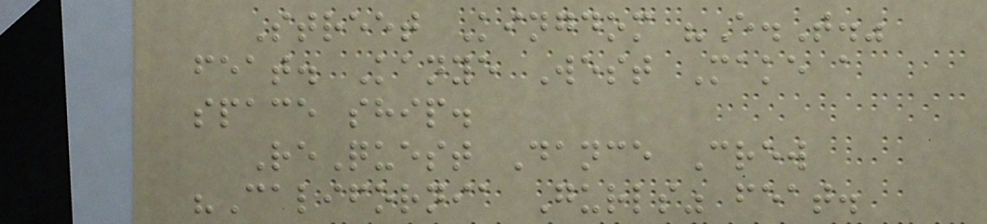Street Kingdom "E.T."
feat. Kanye West Make a
space ship.
ReQuest Dance Crew
"California Gurls" feat.
